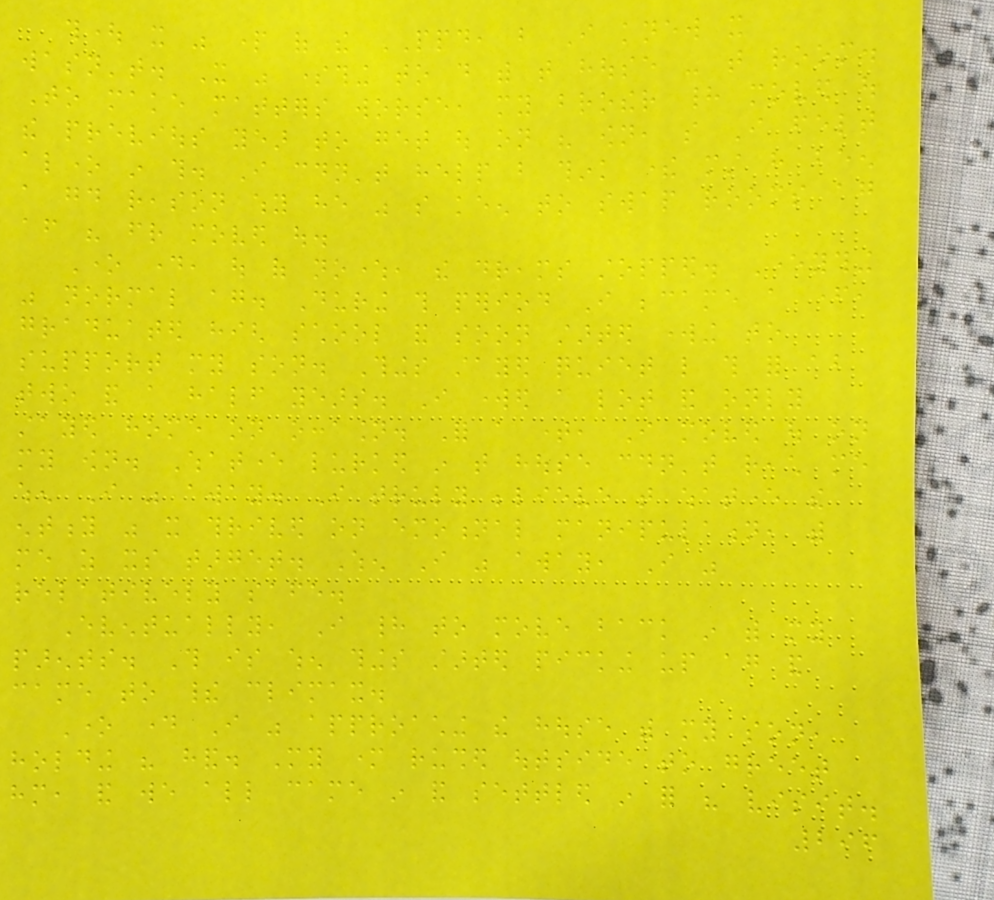thought it was part of the PPD, but I knew it
wasn't. It was something to do with that house - that room.
To make matters worse, my brother had moved out
the previous year to get out on his own, so I felt
alone in this. I couldn't help but think there must have been
a good reason why he was so keen to swap rooms again
after his friend moved out.
One day, out of nowhere, the dreams stopped. Everything
was normal again. During this period I became a father,
graduated high school and soon started working to
support my son. Things stayed quiet like this for about
two and a half years. I worked a lot and only
stayed home on occasion. For a time, I moved out on
my own. Whatever lurked in that house couldn't reach me
when I was away. I truly believe that whatever the
entity was it thrived on emotional manipulation, with
me as its target. When I was away, I was
relatively safe.
Eventually, I had to move back in with my
parents. This is when things started picking up again and
came to their climax.
One day I was approaching the house with my son,
holding his hand. My mother rushed outside to greet
him, and we all came in and settled in for his visit.
296
